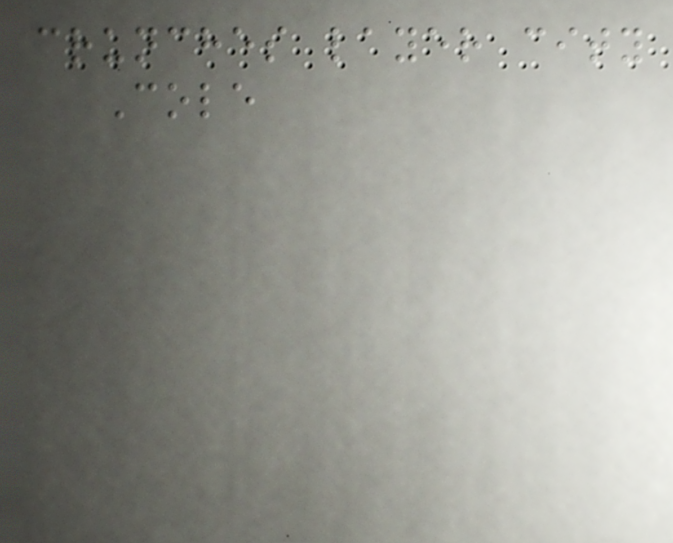crunches layer city
Cole
